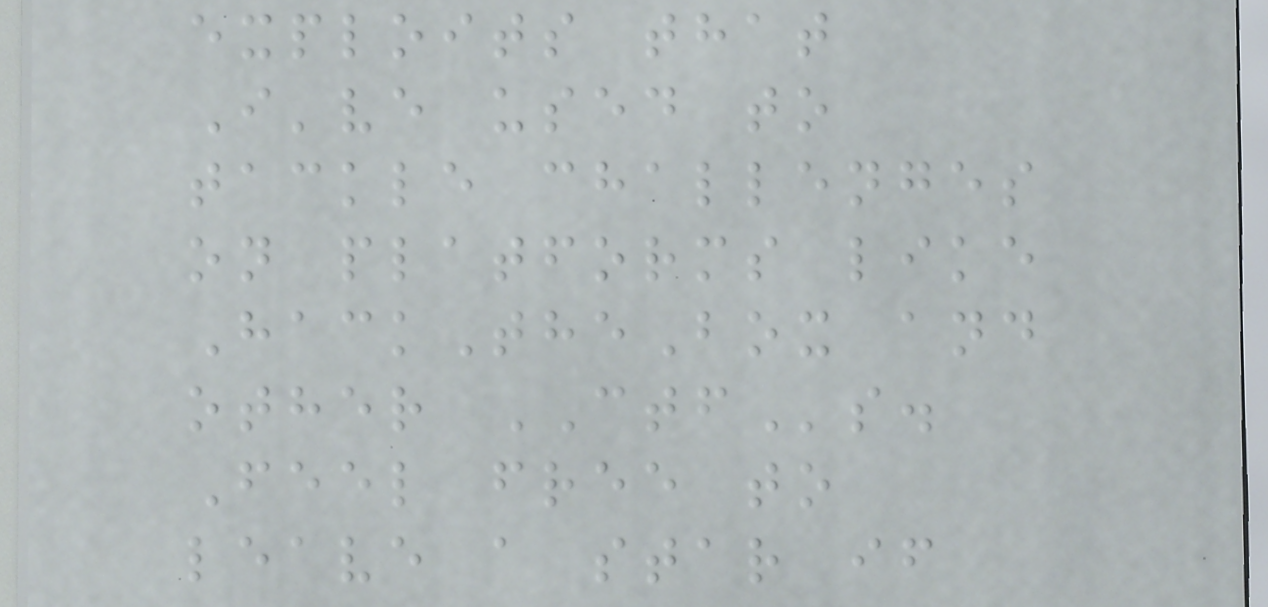exploits that
I've used to
tackle challenges
on platforms like
HackTheBox and
other CTFs.
Feel free to
leave a star if
